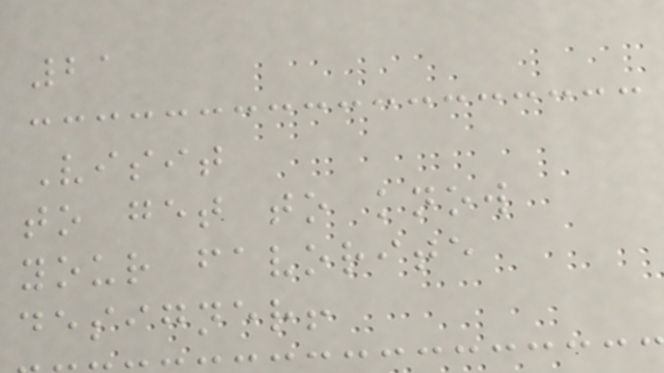21
Visit
to get to know
your favorite
designer!
